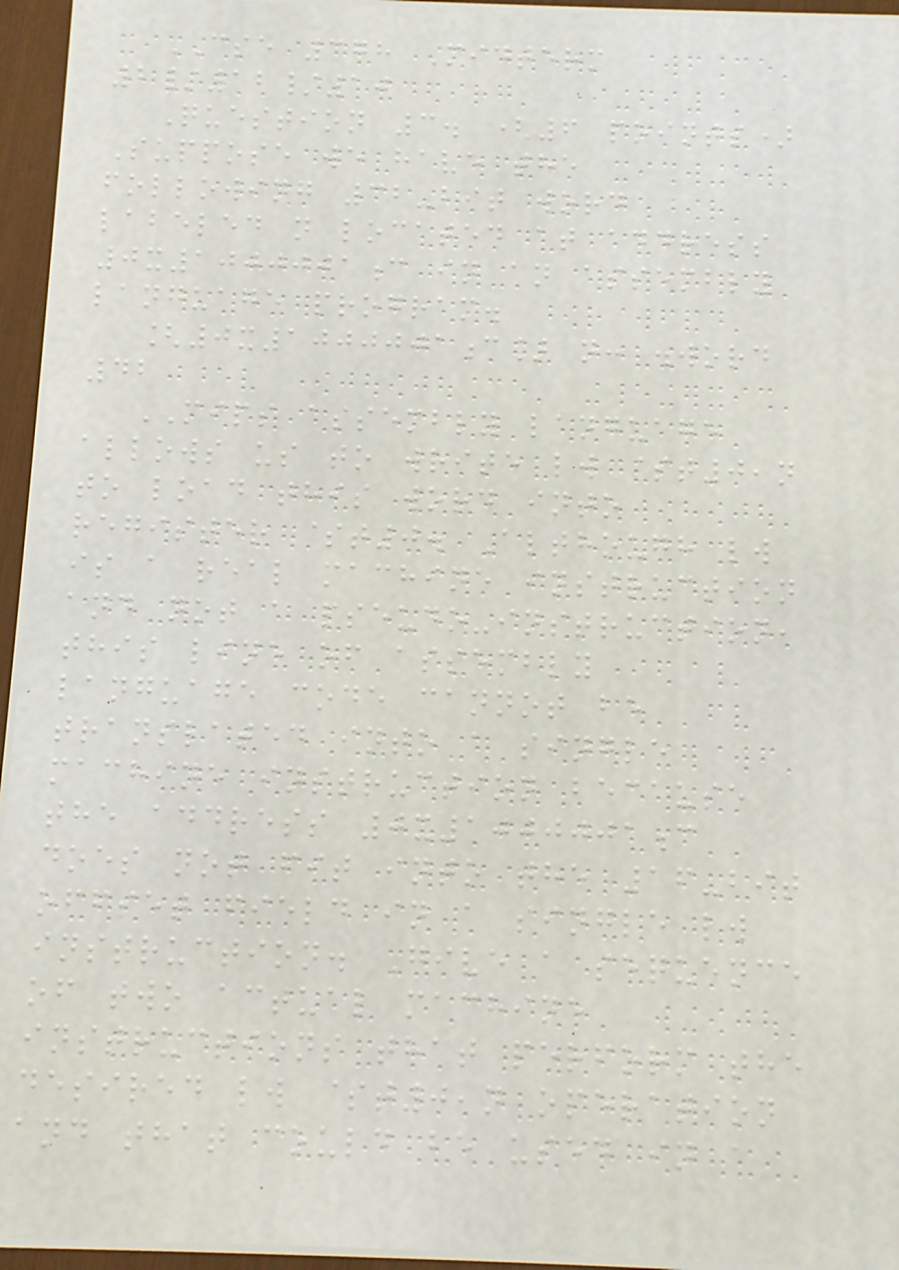CSE 378 Midterm
2/12/10
Question 3. (6 points)
Suppose we have the
following 32-bit word
labeled n located at address
0x1000001c in an assembly
language program.
[0x1000001c] n: .word
42
MIPS assembly language
allows us to write lw $t0,n
to load this word into
register $t0. Although lw
is a real machine instruction
and not a pseudo-instruction,
this line of assembly
language code cannot be
translated into a single
machine instruction because
the address 0x1000001c
does not fit into the 16-bit
offset field in a single lw
instruction. Give a sequence
of two actual machine
instructions that perform the
desired lw $t0,n operation
and that could be used in a
